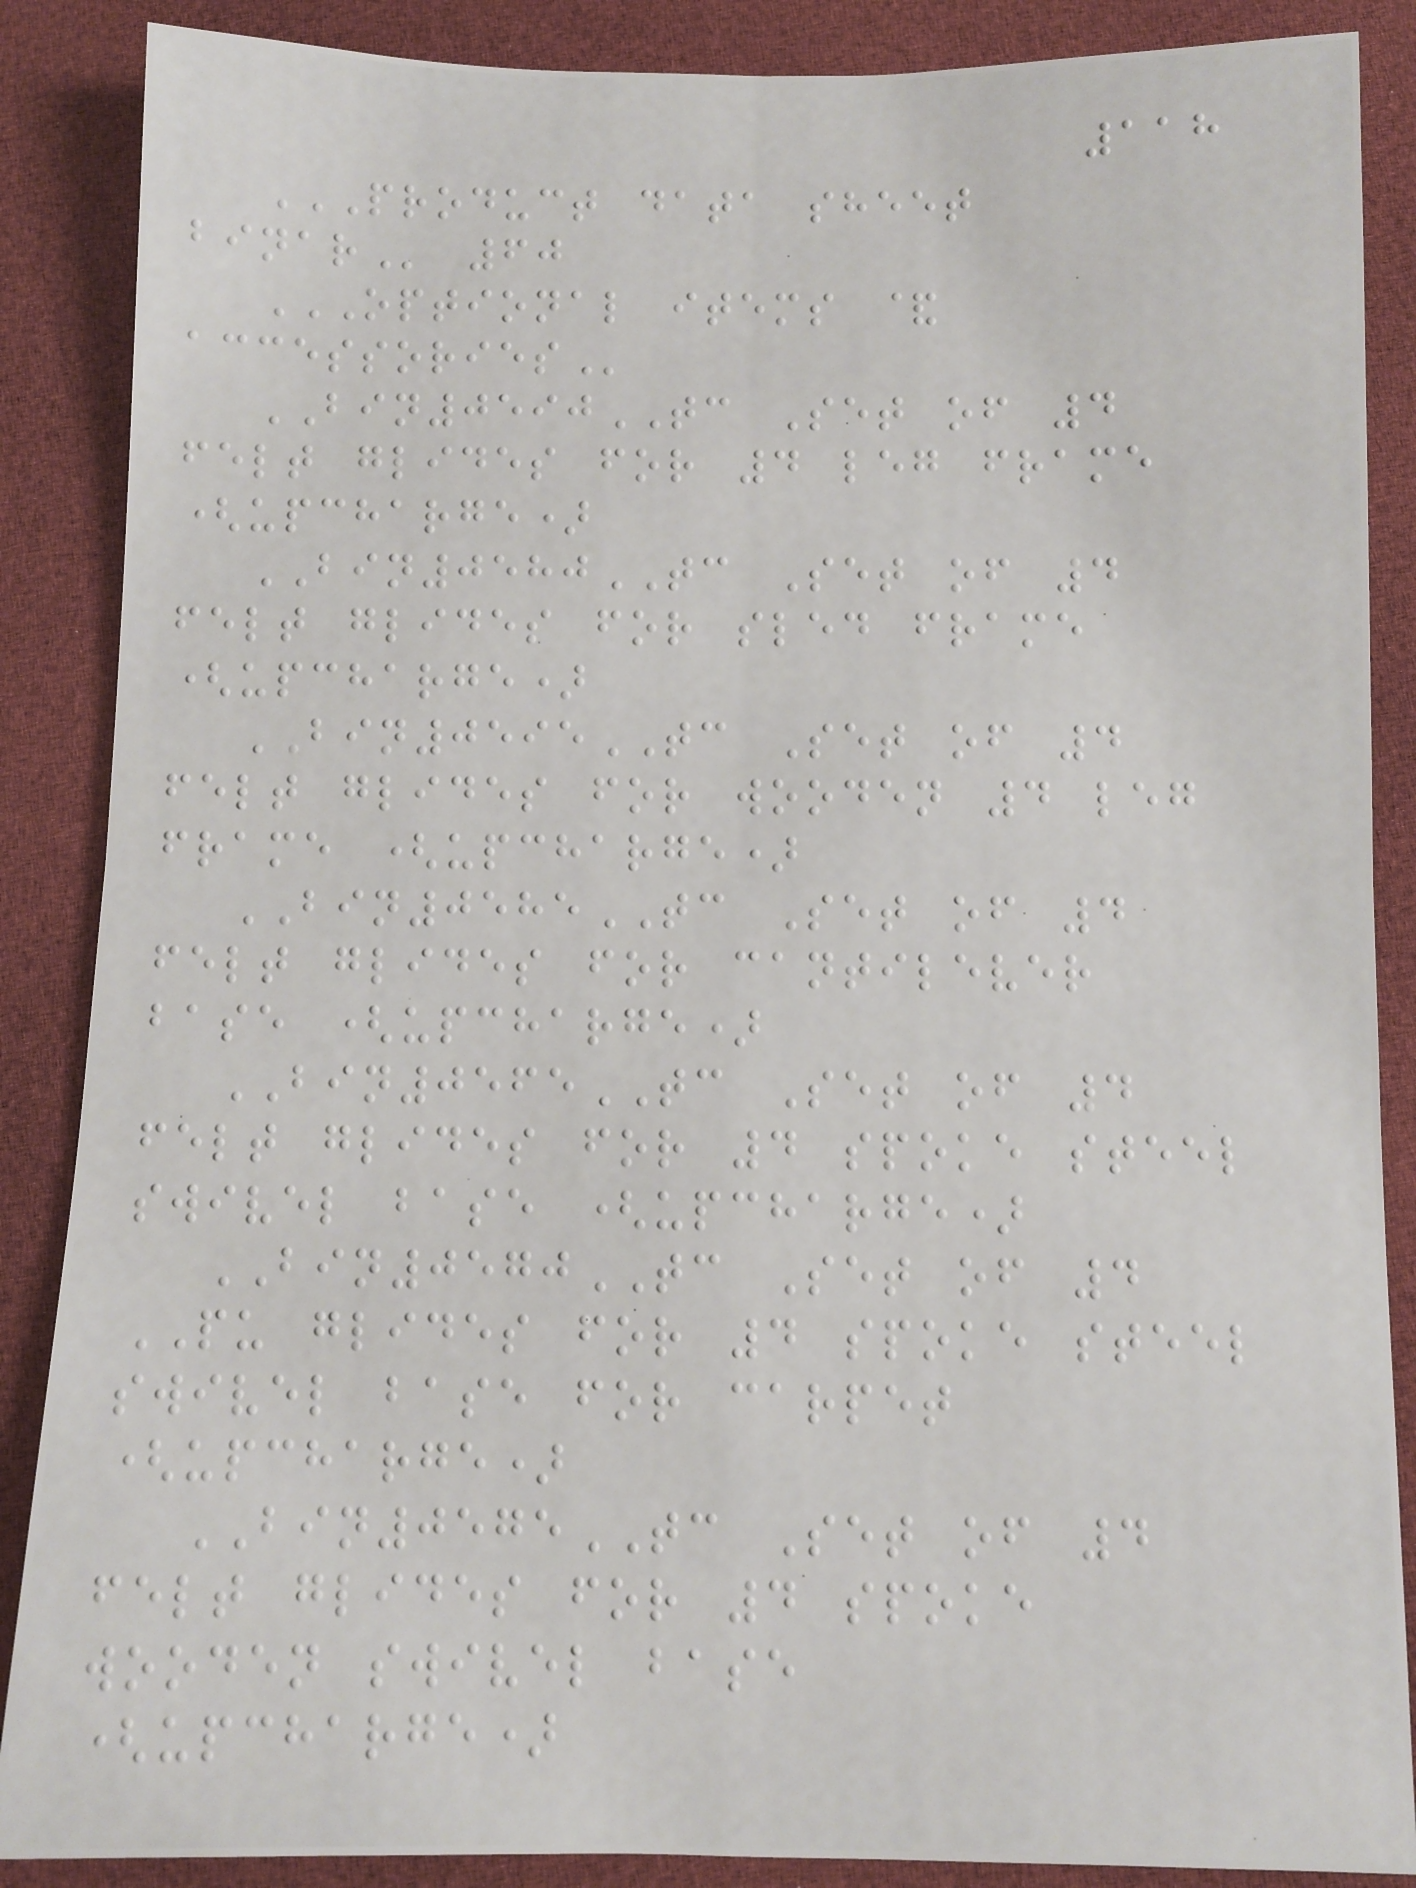118
PRODUCT DATA SHEET
BINAR 60
OPTIONAL ITEMS &
ACCESSORIES
BIN0590TC Set of 4
felt glides for 4 leg frame
(upcharge)
BIN0580TC Set of 4
felt glides for sled frame
(upcharge)
BIN0595TC Set of 4
felt glides for wooden 4 leg
frame (upcharge)
BIN0585TC Set of 4
felt glides for cantilever
base (upcharge)
BIN0565TC Set of 4
felt glides for 4 spoke steel
swivel base (upcharge)
BIN0570TC Set of 4
PU glides for 4 spoke steel
swivel base for carpet
(upcharge)
BIN0575TC Set of 4
felt glides for 4 spoke
wooden swivel base
(upcharge)
